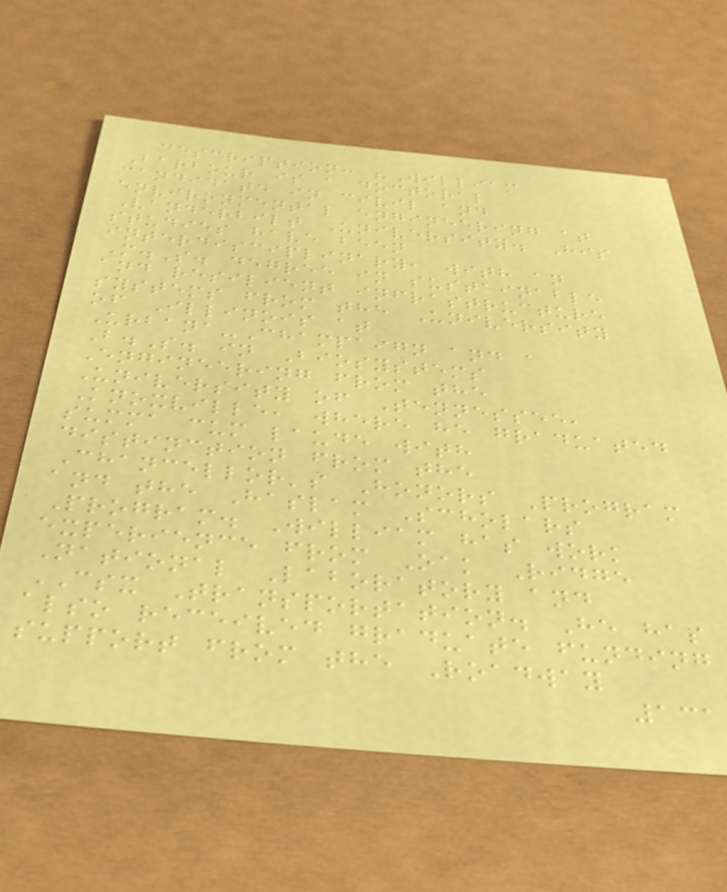description: "William
Barbour is a doctoral
candidate in civil and
environmental engineering at
Vanderbilt University. His
studies have been
interdisciplinary, with an
M.S. degree in sustainable
and resilient infrastructure
systems from the University
of Illinois at
Urbana-Champaign and a
B.S. in Biosystems
Engineering from the
University of Tennessee,
Knoxville, where he graduated
summa cum laude with
distinction from the
Chancellor's Honors Program
and the Haslam Scholars
Program. William has work
experience from Oak Ridge
National Laboratory and
CSX Transportation. He has
also received graduate funding
support from the Roadway
131
